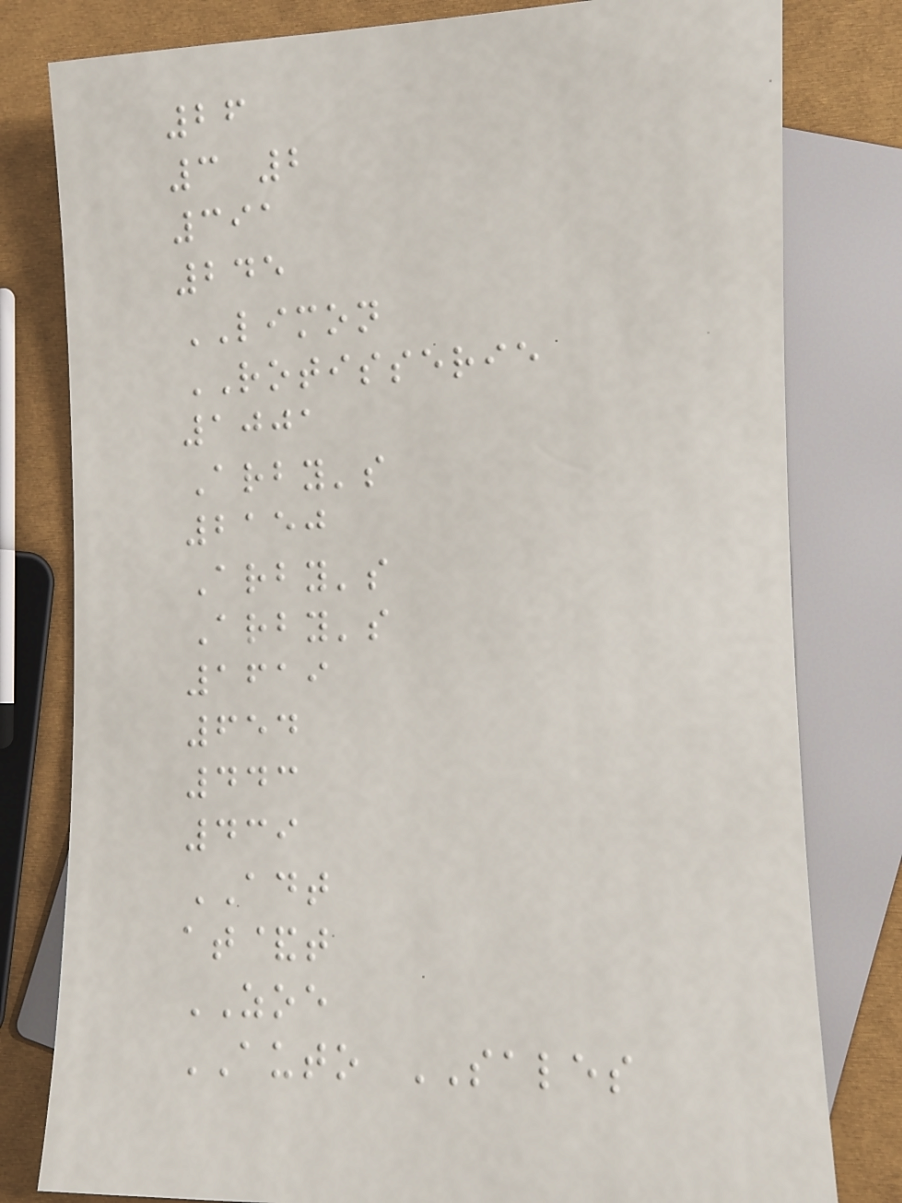26
3 2
391
245
LIMON
ROTISSERIE
1001
Arby's
2150
Arby's
Arby's
1619
654
443
439
ADT
at&t
ZOE
AUTO SALES
